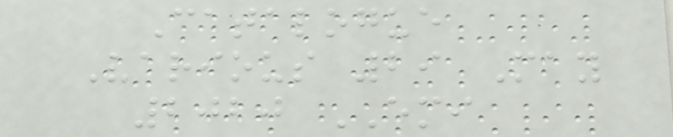Catalogue
Various 29 May
2020 EMI
